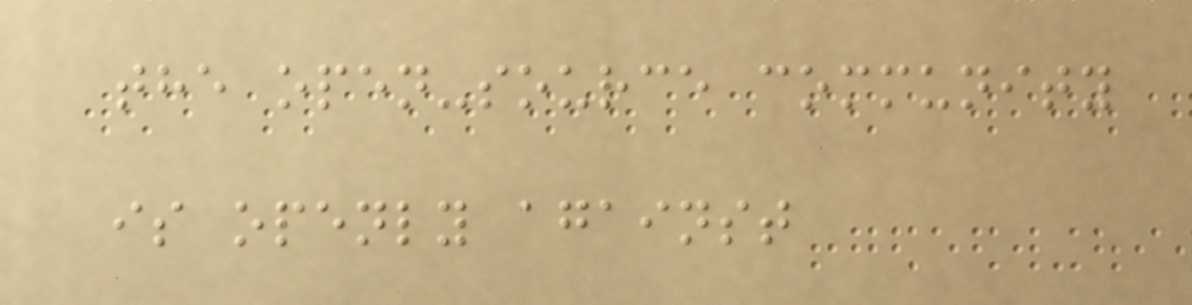the open-source community
is openly against
